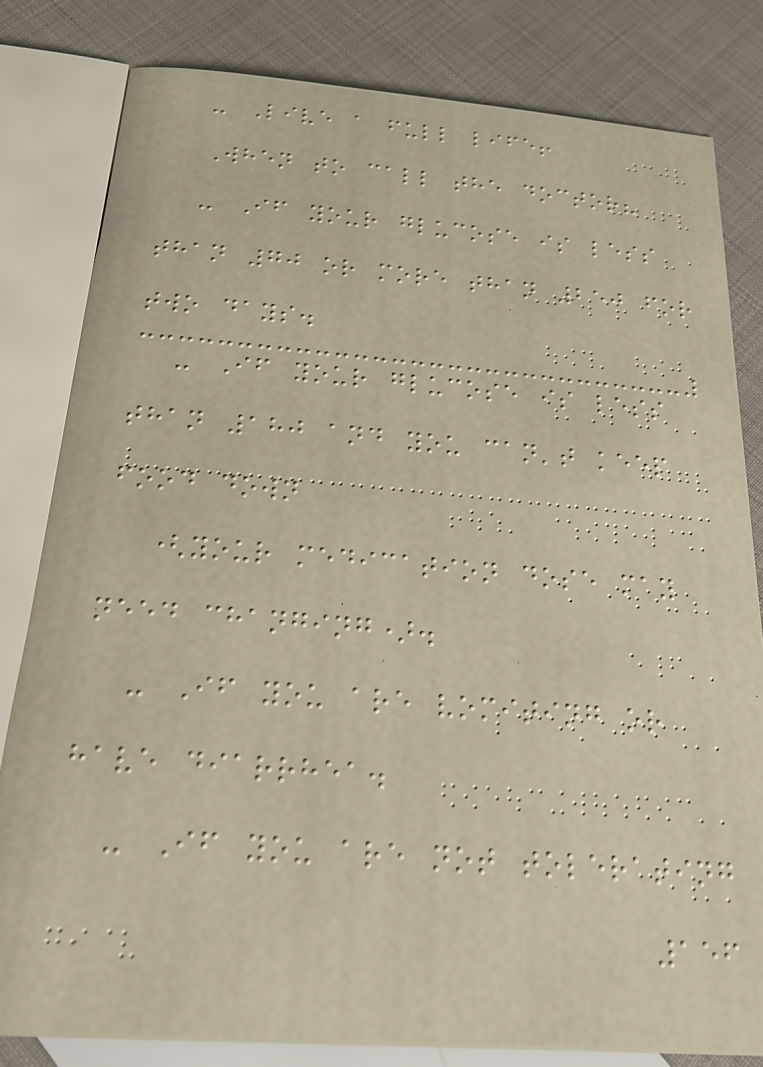- Live a full life!
When to call the doctor?
- If your glucose is less
than 70 or more than 250 for
two days.
- If your glucose is less
than 180 and you can't keep
food down
(your medication dose may
need changing).
- If you are vomiting or
have diarrhea.
- If you are not tolerating
156
